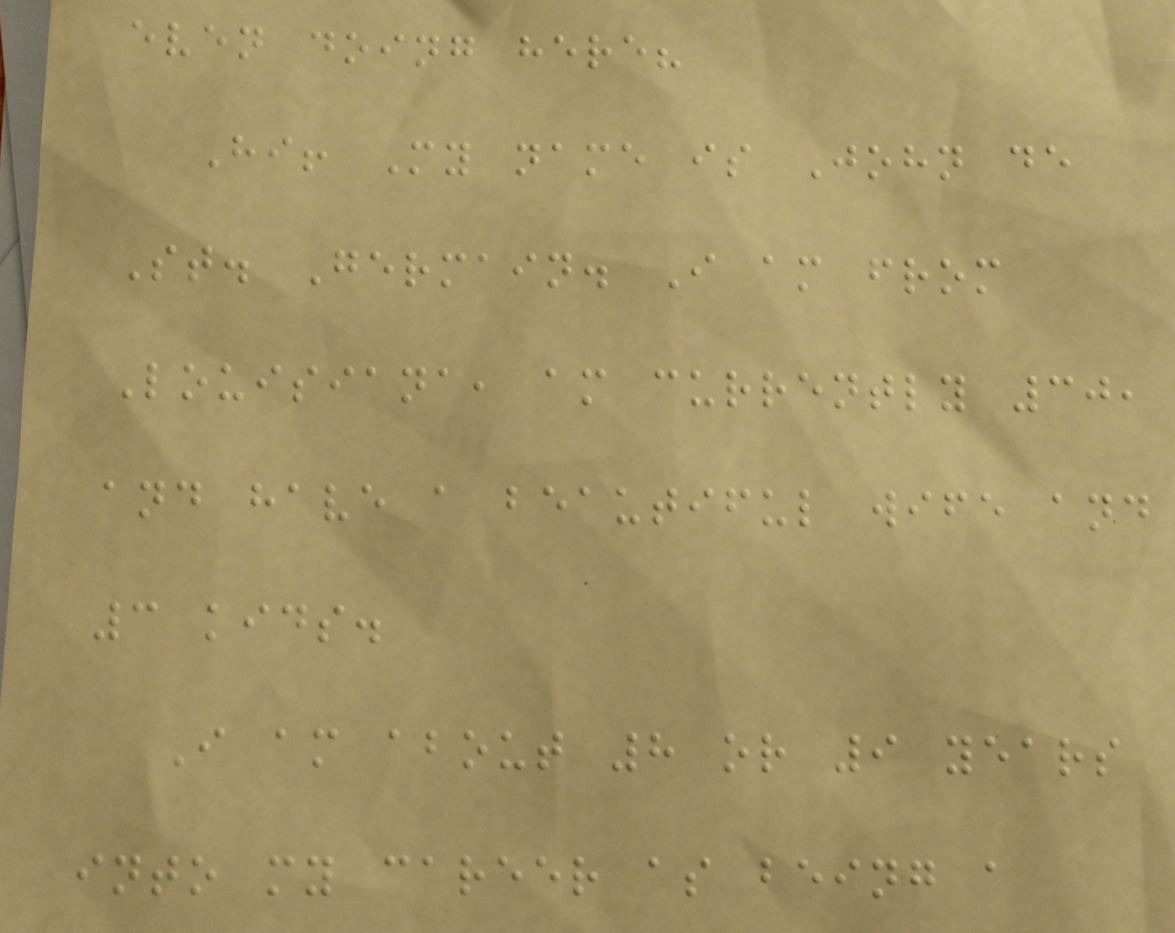even doing here?
Hi! My name is John de
St. Germain. I am from
Louisiana, am currently 30,
and have a beautiful wife and
3 kids.
I am about 8 or 9 years
into my career as being a
